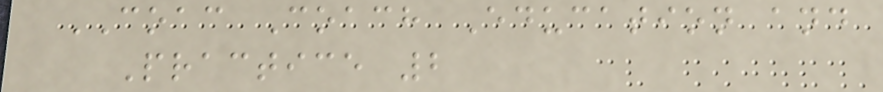COAC Coach Education and
Practice 2
